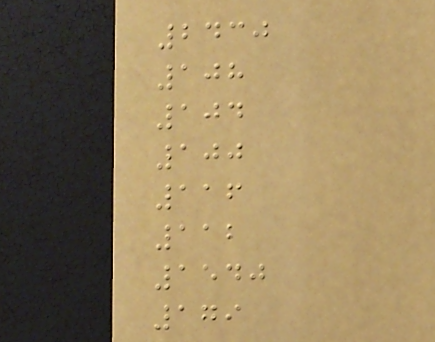2430
108
104
100
116
112
1540
179
